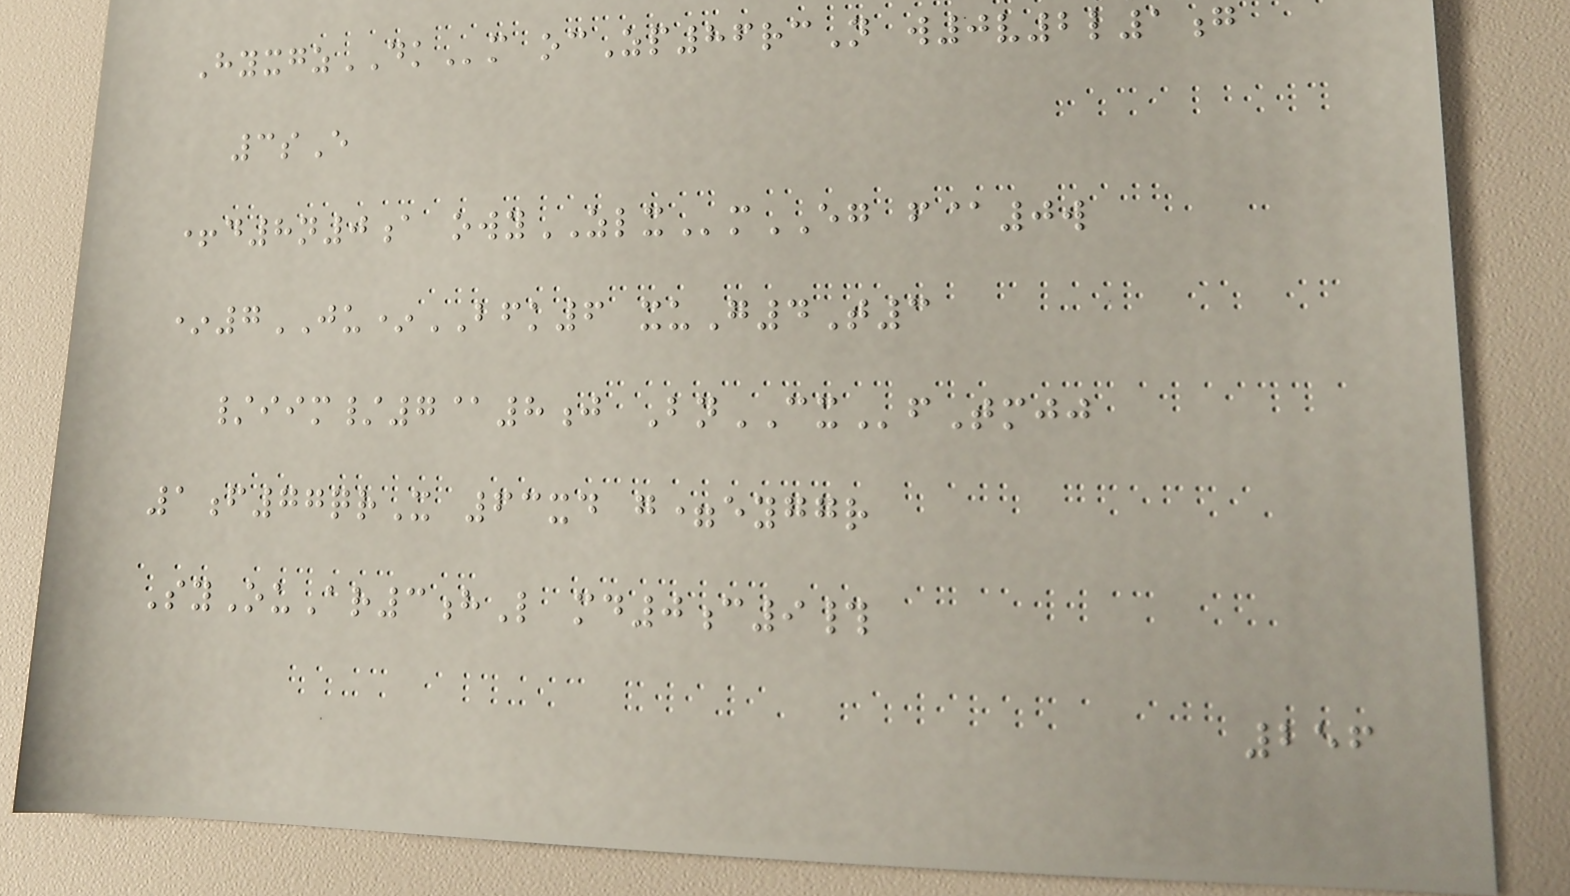HyxgzDKm ocZp86rcN w0v2l1g
3sE
+d8n0a owyZLXmEG f@0w
*7JU*BFK6 xuG4T3
/iim/7@8j BnCXfTmjj
1f77qrX 63xd g=eyggr
SyOuAr3hL md0c9#
256
